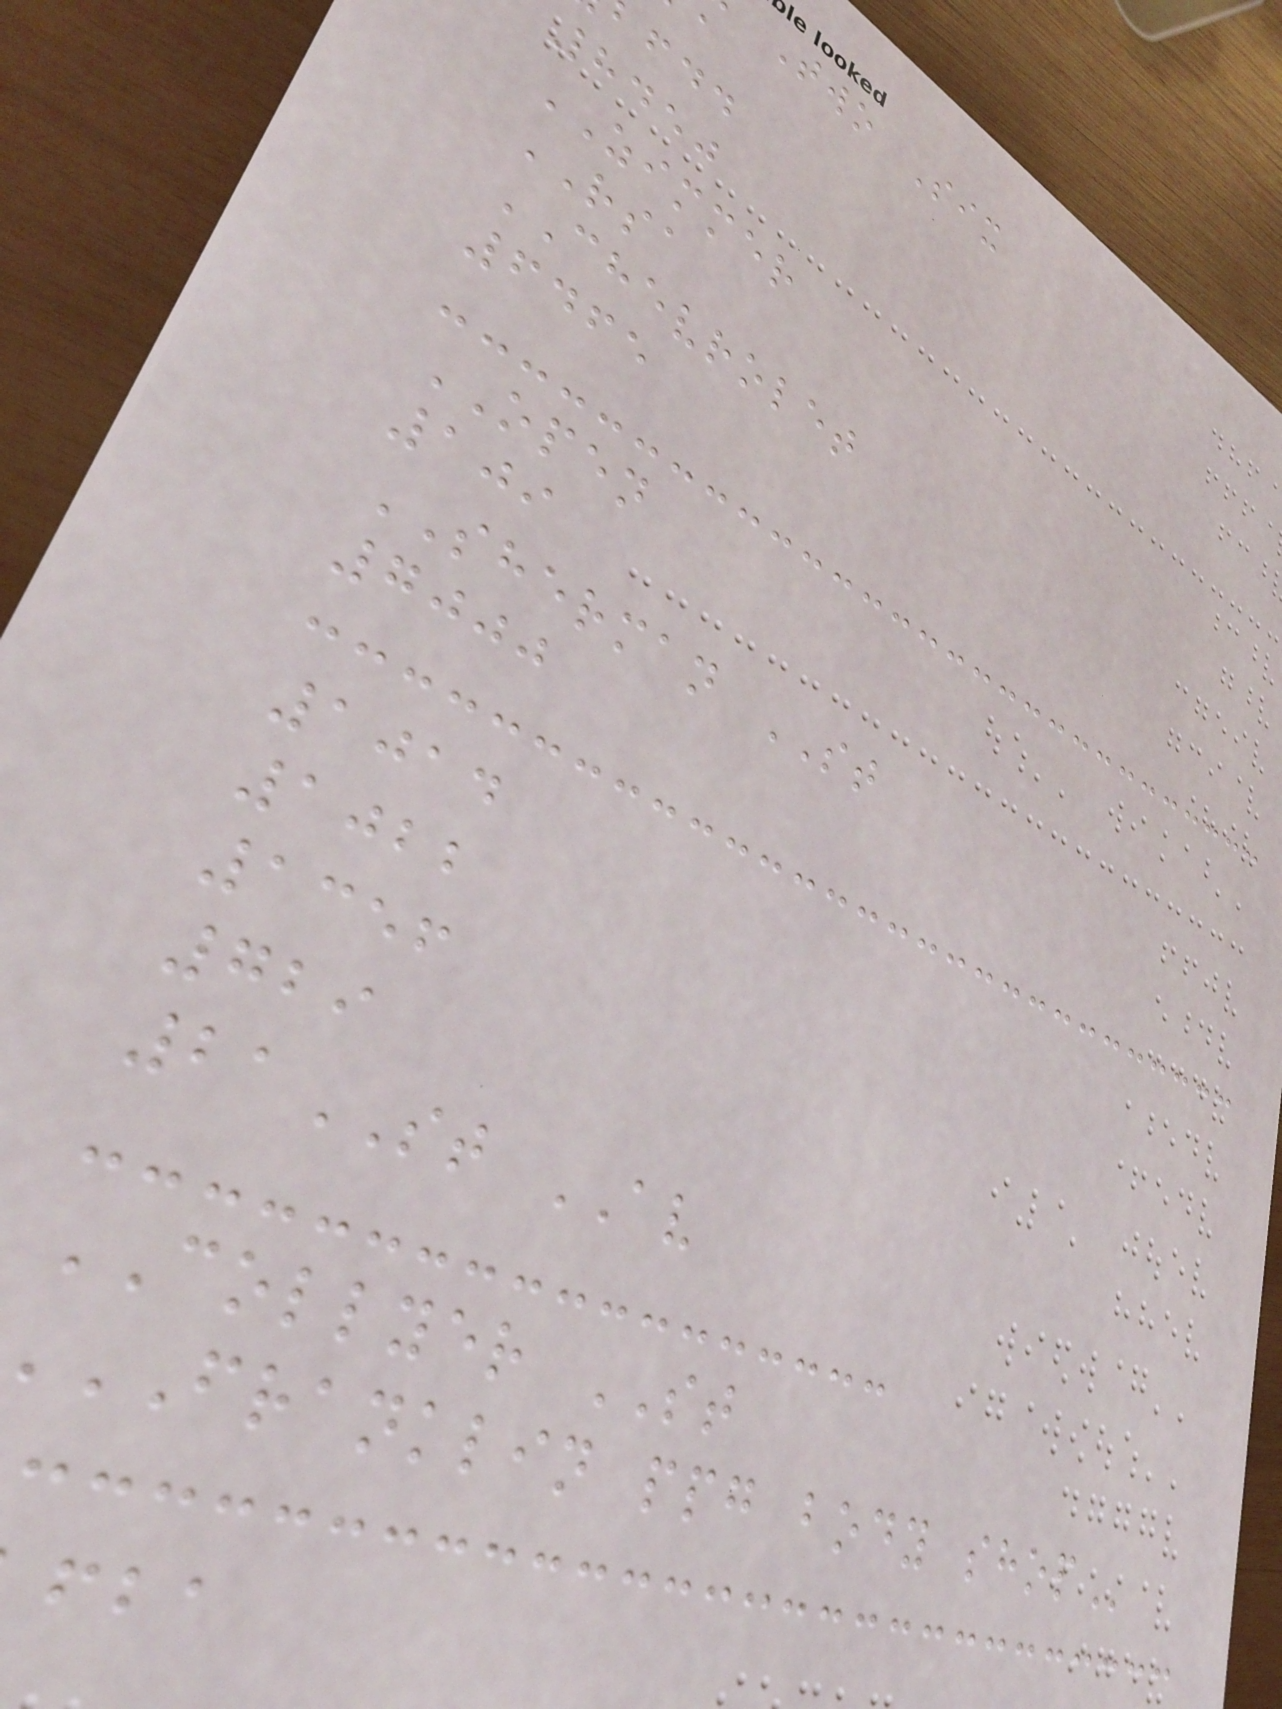Two Six
8450
ZIMMER
RSA
CHEVROLET
6465
OPEN
109
SHERMAN ST
7000
1014
1022
1356
729
21ST AV
COLLYER ST
FRANKLIN ppg body
